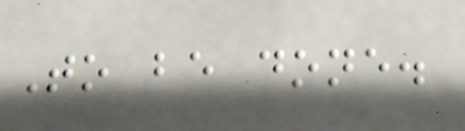To be done.
